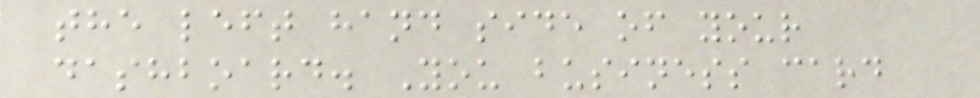the left hand side of your
dashboard. You business card
